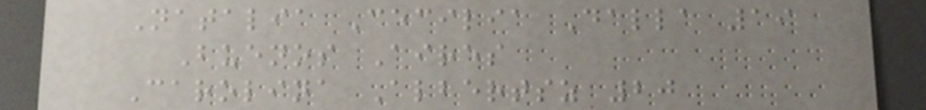Natalia Cecilia Dalla 19
Buenos Aires
Carolina Albertsz 20
